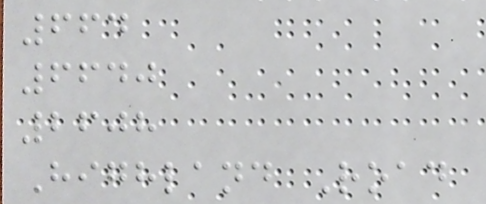664
6640
2608
Highland Road
